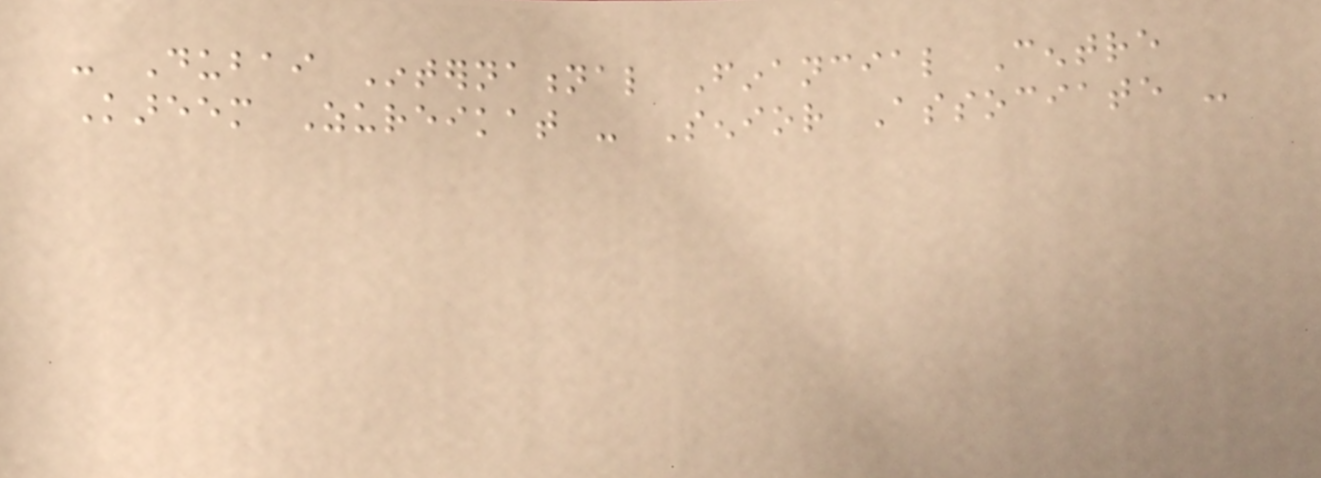- Dubai International Financial Centre
Kareem Zureikat - Senior Associate -
